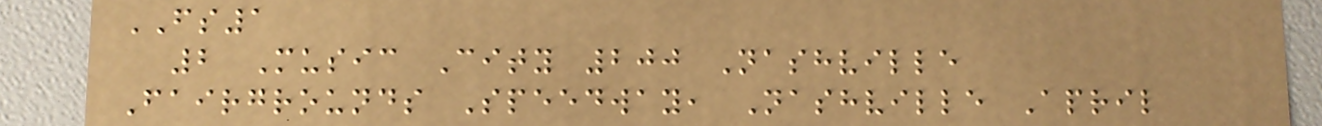FS1
2 Music City 200 Nashville
Fairgrounds Speedway, Nashville April
